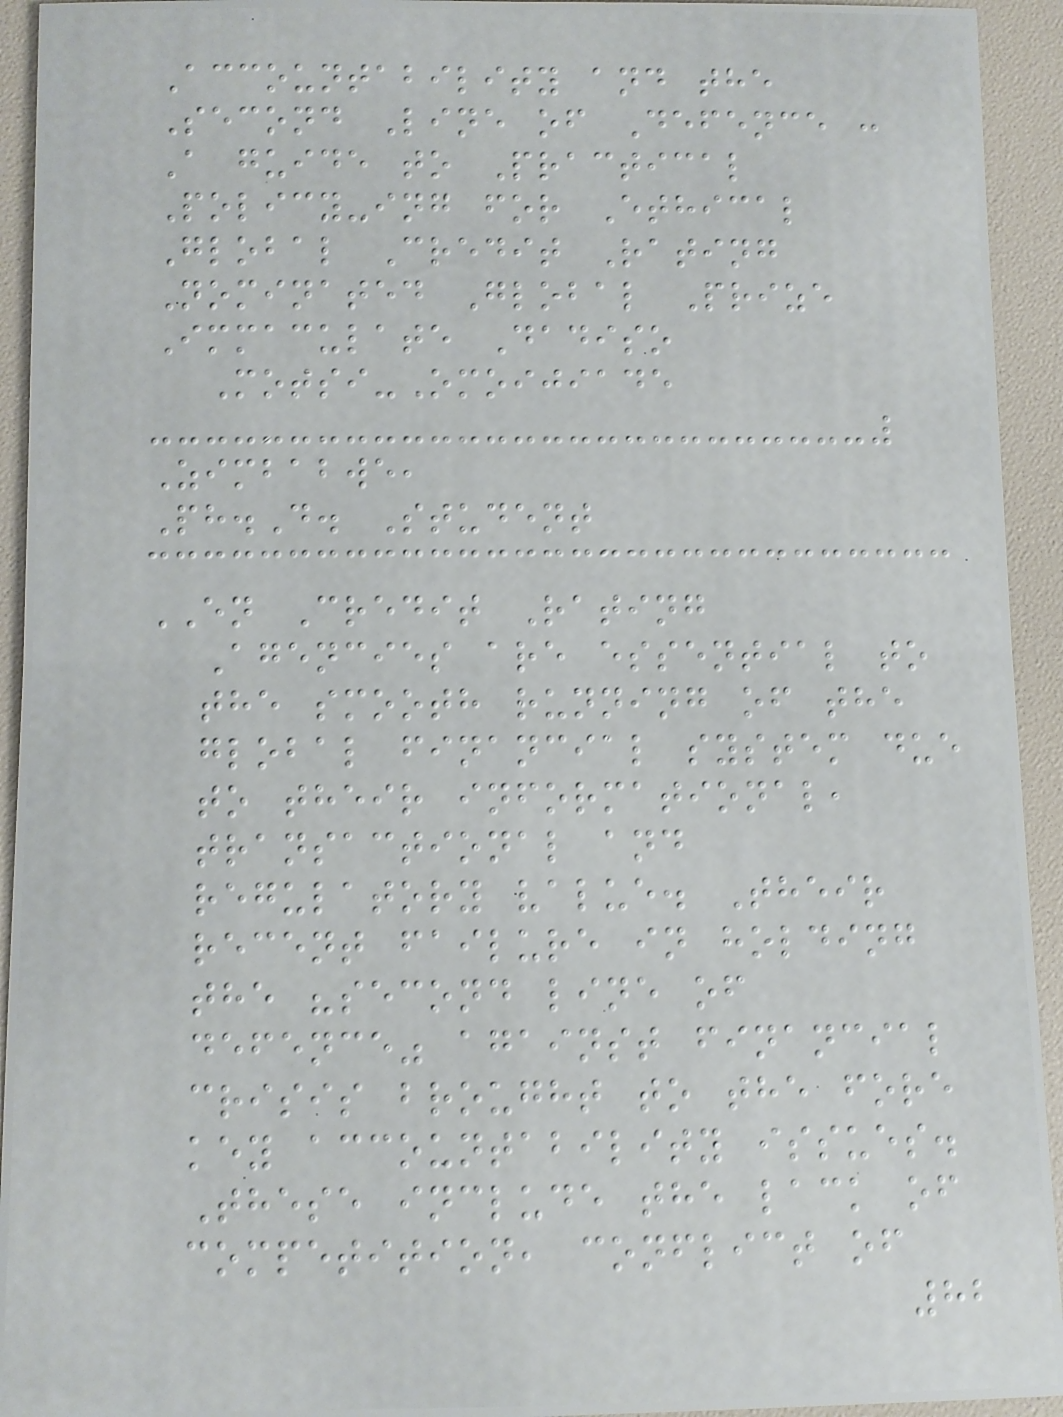Accountability and the
Second Line of Defence :
A guide to Practical
Policy-ing for Ethical
Global Credit Rating
Nominated Global Prize
Immaculate Dadiso
Motsi-Omoijiade
Zimbabwe,
Ph.D. Student
EN Credit Rating
Agencies are essential to
the smooth running of the
global financial system due
to their informational,
transactional and
regulatory value. Their
recent failure in holding
the "second line of
defence" against financial
crisis brought to the fore
key accountability issues.
These include the lack of
competition, conflict of
82
